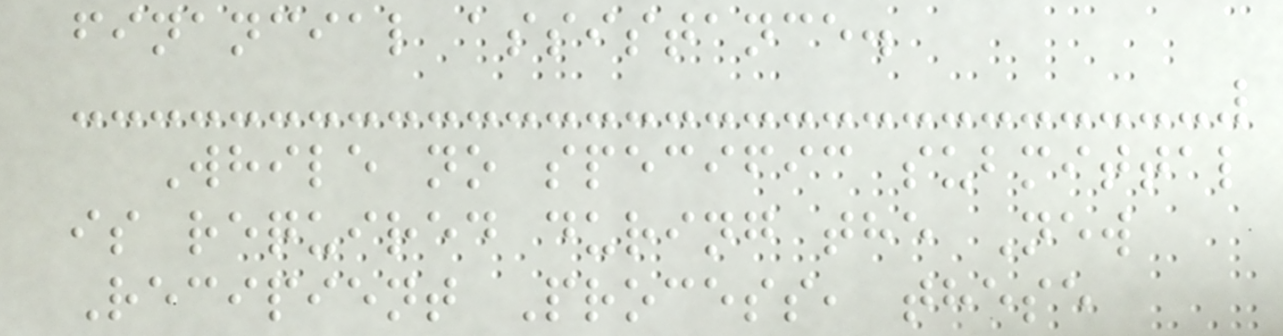financial assistance.
While no specific submittal
is required during the New
Recipient Process, these
